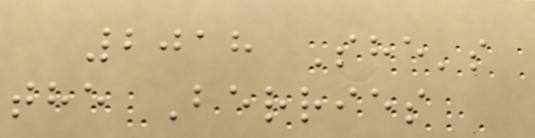2018 She's
the Berries
